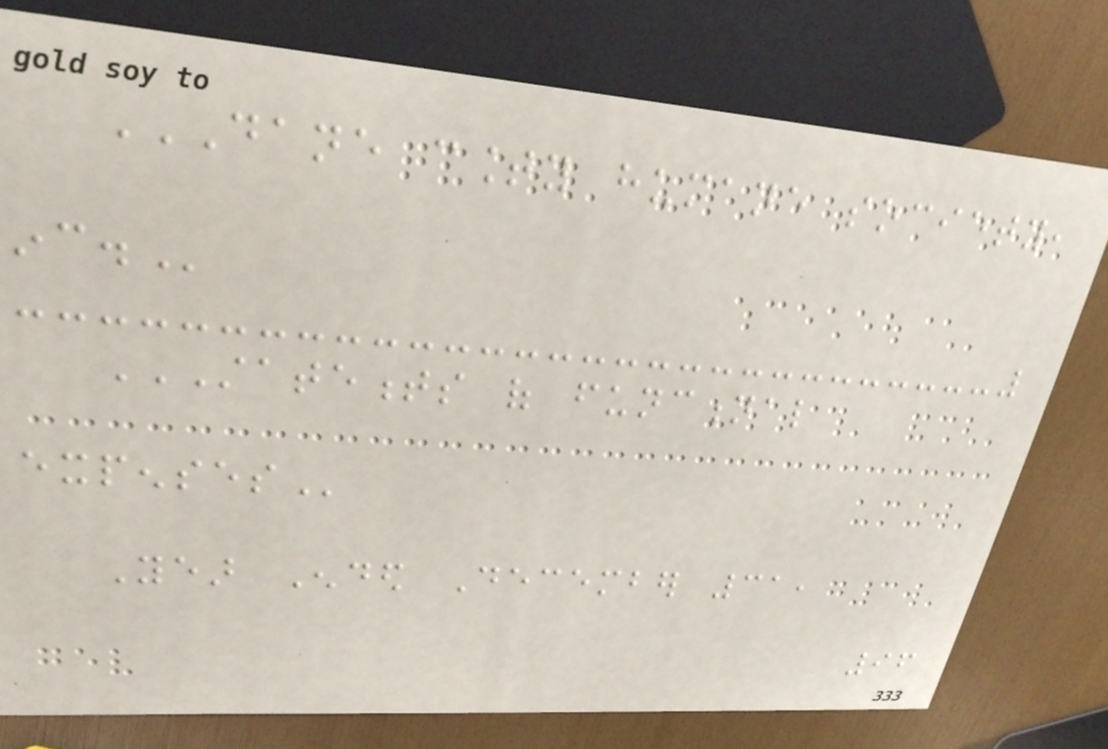DANE COUNTY HUMANE SOCIETY,
INC.
STATEMENTS OF FUNCTIONAL
EXPENSES
Year Ended December 31,
96
